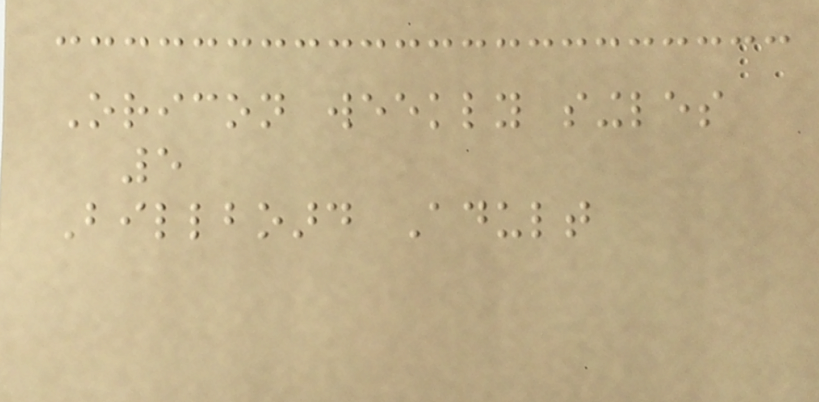Oricon weekly singles
5
Billboard Adult
